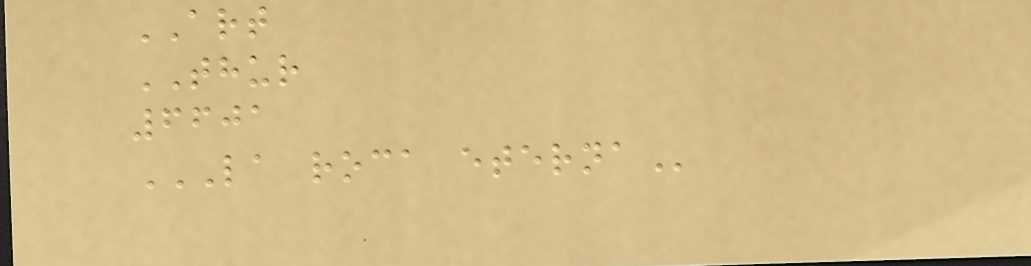ART
THUR
6601
LA ROCA ETERNA
